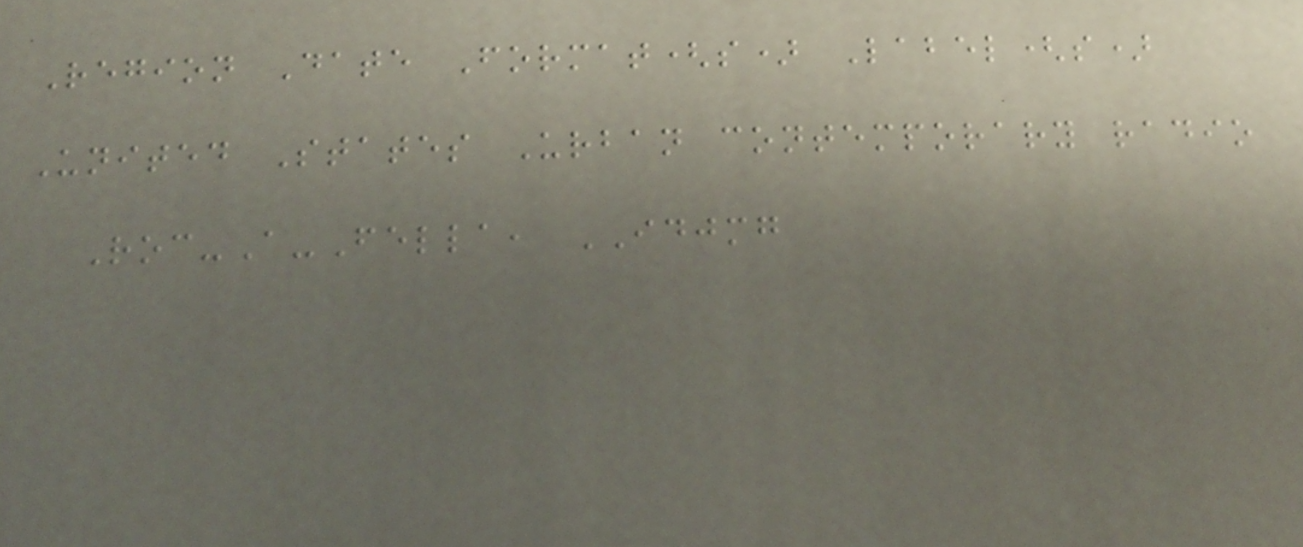Region Date Format(s) Label(s)
United States Urban contemporary radio
Roc-A-Fella, IDJMG
